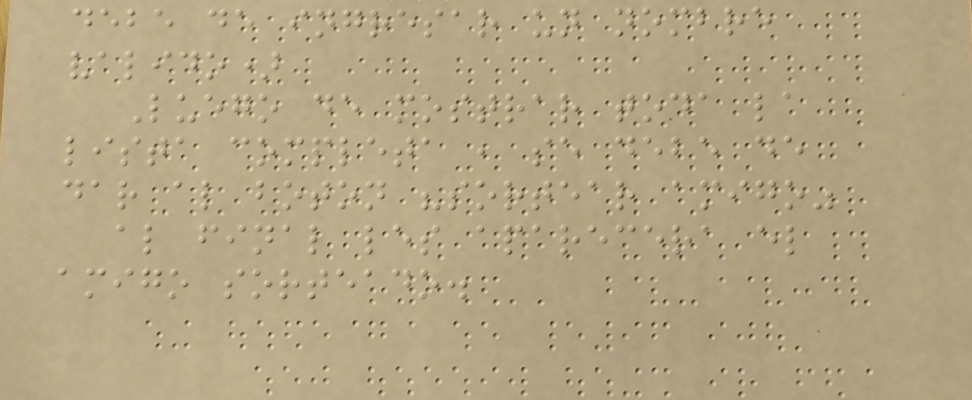debe de ingresar un nombre
valido)
Luego de mostrar toda la
lista completa , se debe de
dar al boton "sortear amigo"
al final les aparecera el
amigo sorteado.
